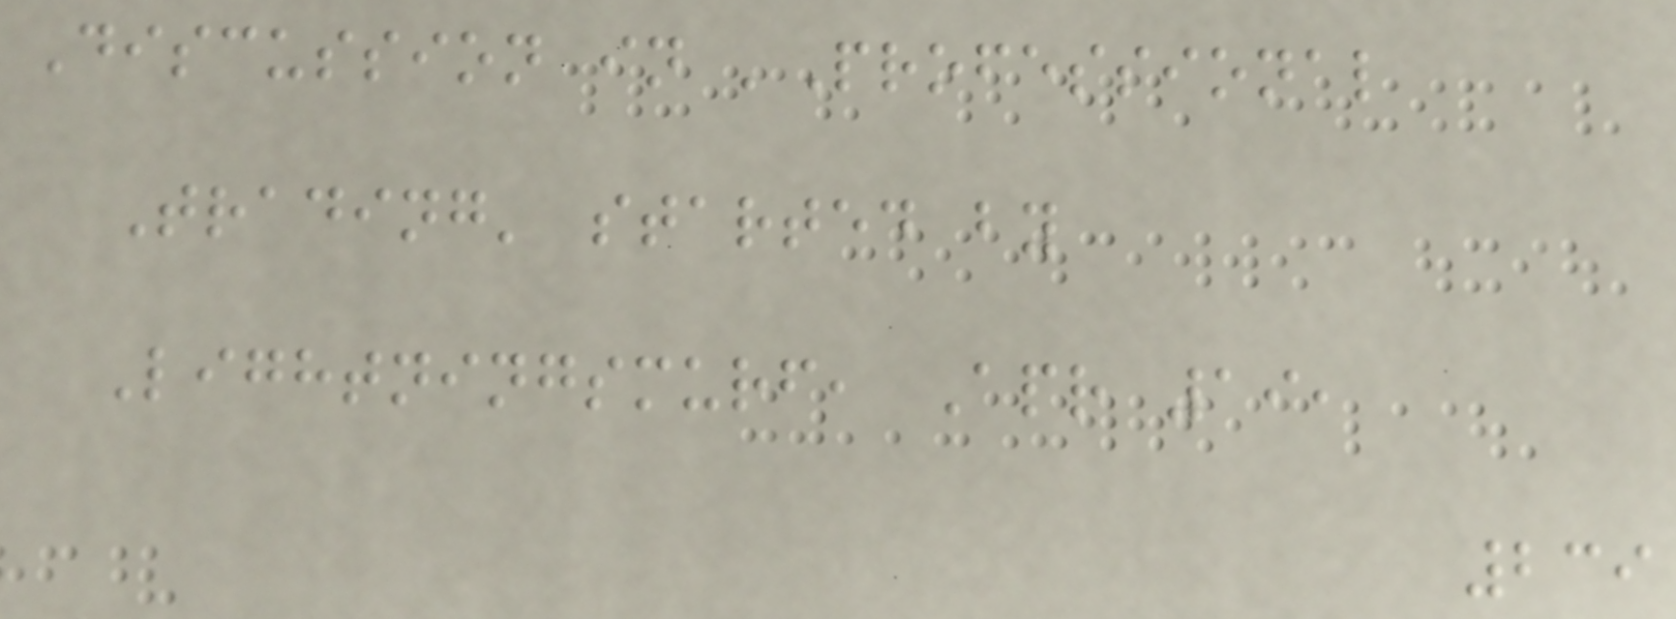Discussion in 'Professional
Trading' started by
Lightningsmurf, Apr 19,
239
